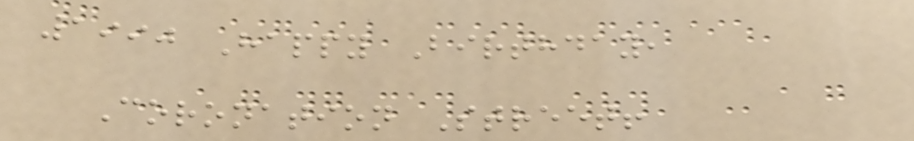1990 Happy Birthday,
Coronation Street!
